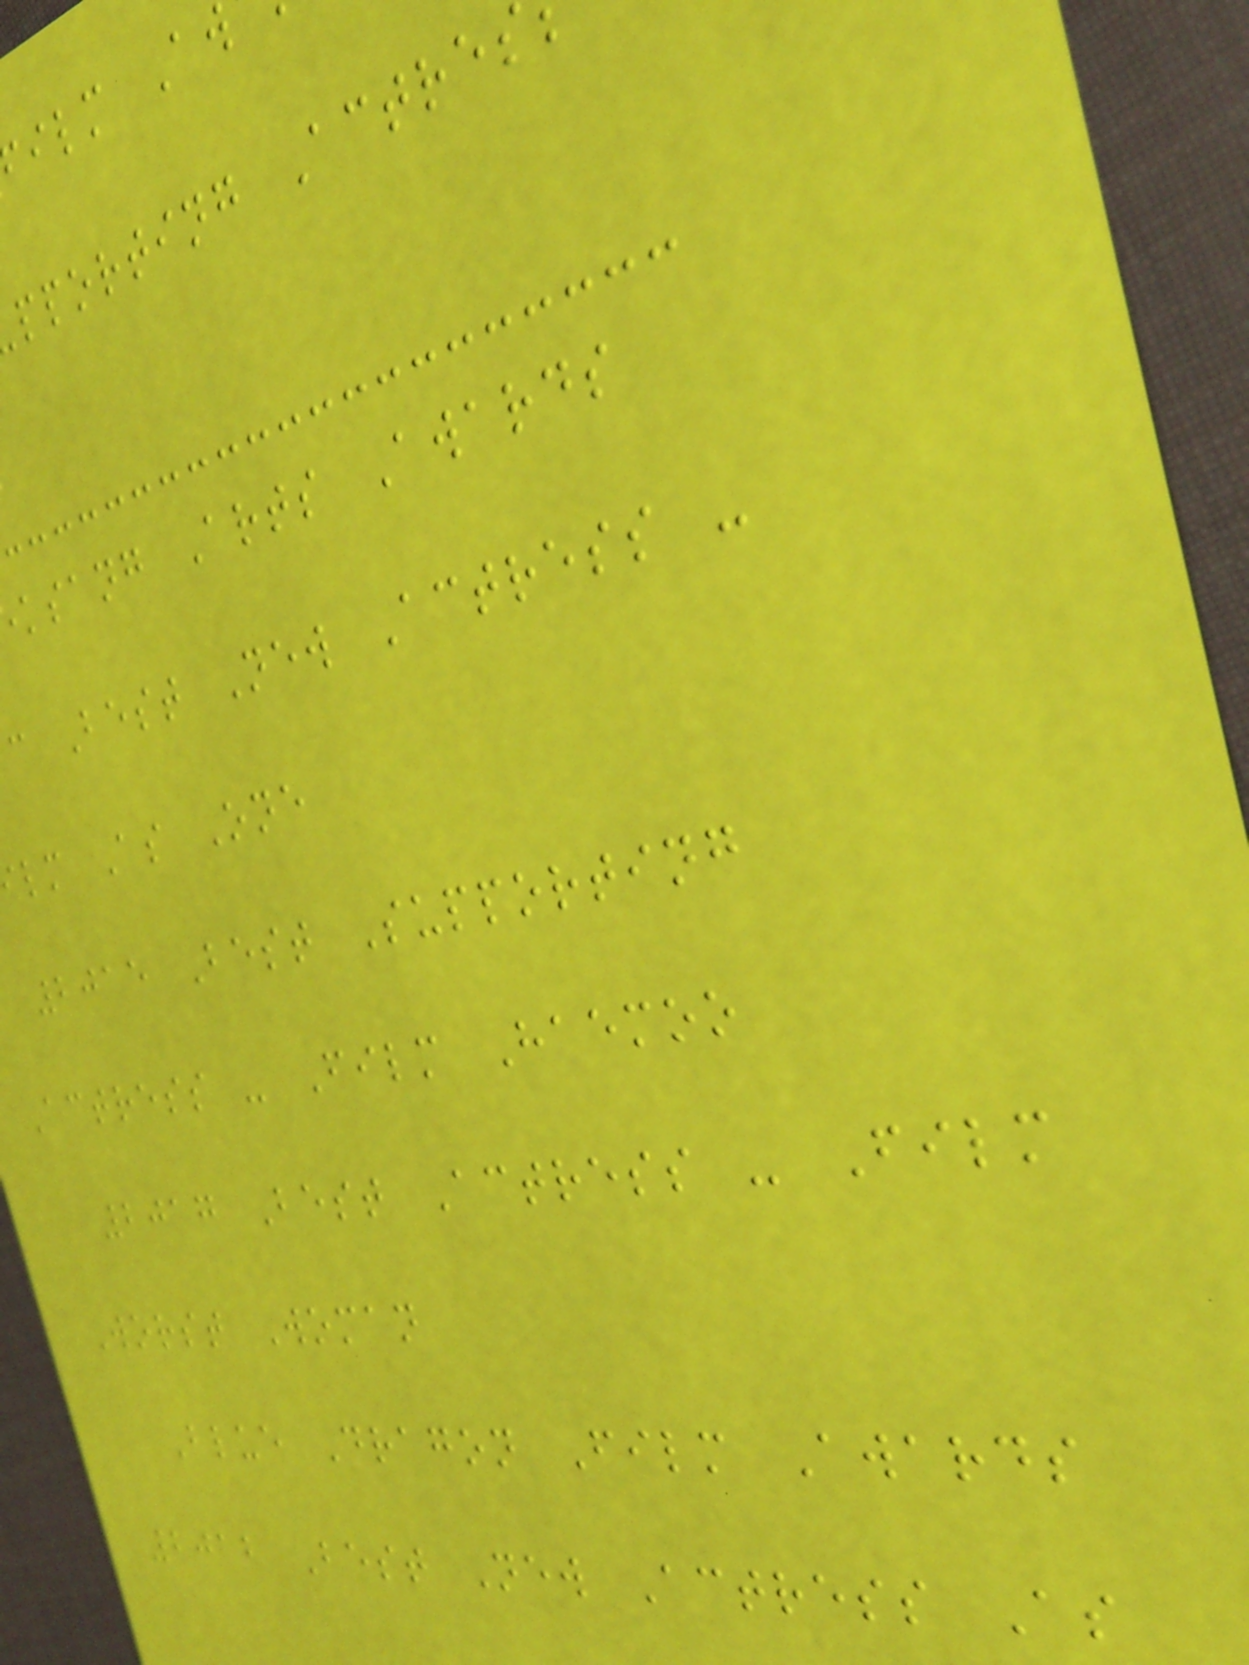ilm Aw
pporting Actres
ksang Arts Awards
c Best New Actress -
lm As One
2015 Best Supporting
Actress - Film Haemoo
2017 Best Actress - Film
Worst Woman
Blue Dragon Film Awards
2012 Best New Actress As
